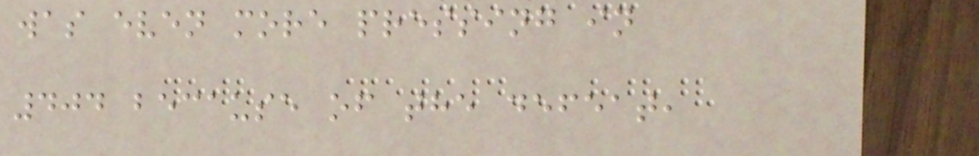was even more pressing in
404 because of the defeat,
